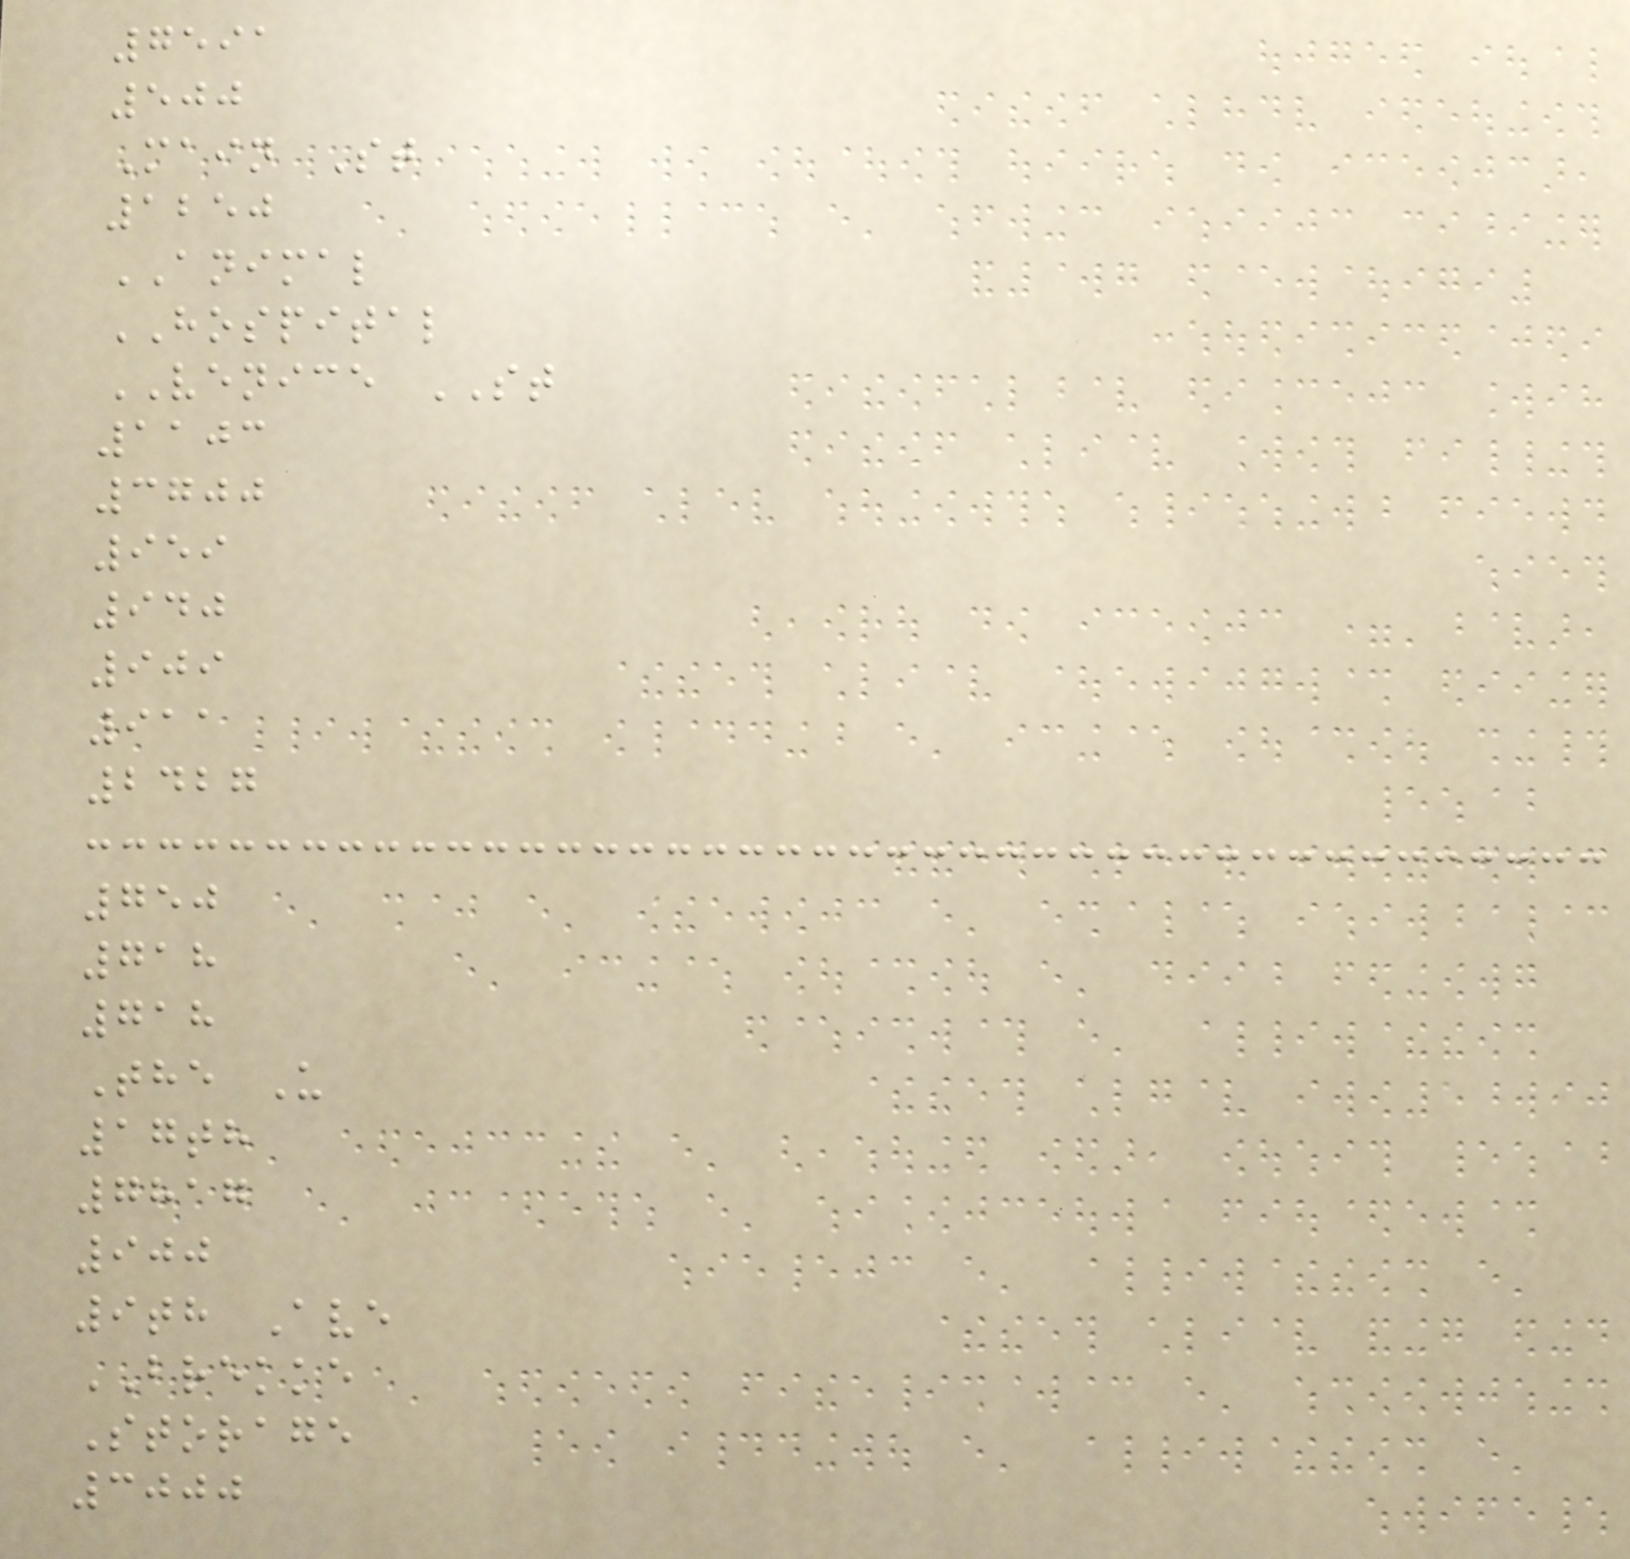7591
500
Main St
1250
ANIMAL
HOSPITAL
VENICE ST
1103
3700
959
940
909
911
2427
750
718
718
The U
17th
7817
900
9th Ave
BREKKE
Storage
3000
